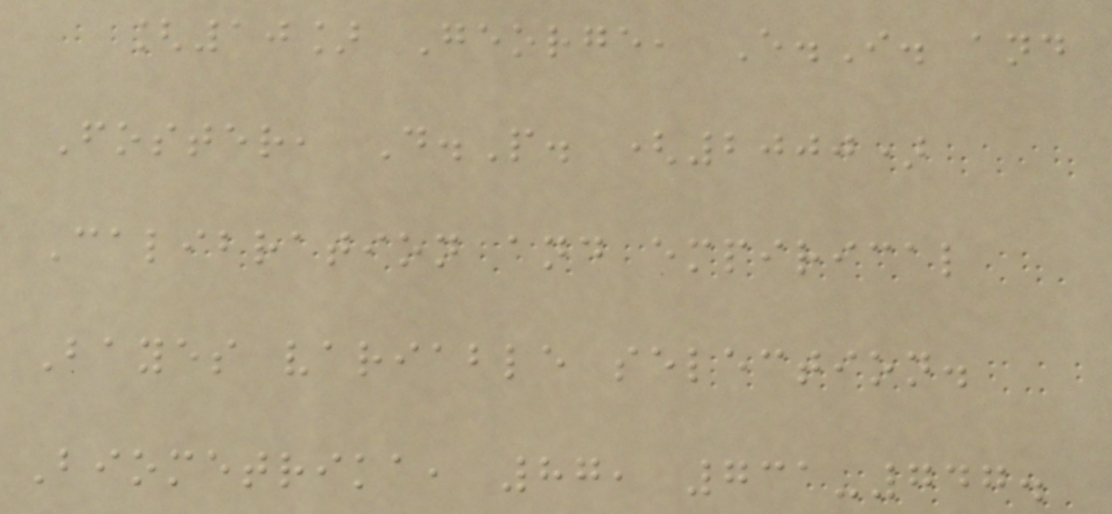[10] George, E.I. and
Foster, D.P. (2000)
Calibration and empirical
Bayes variable selection.
Biometrika, 87, 731-747.
